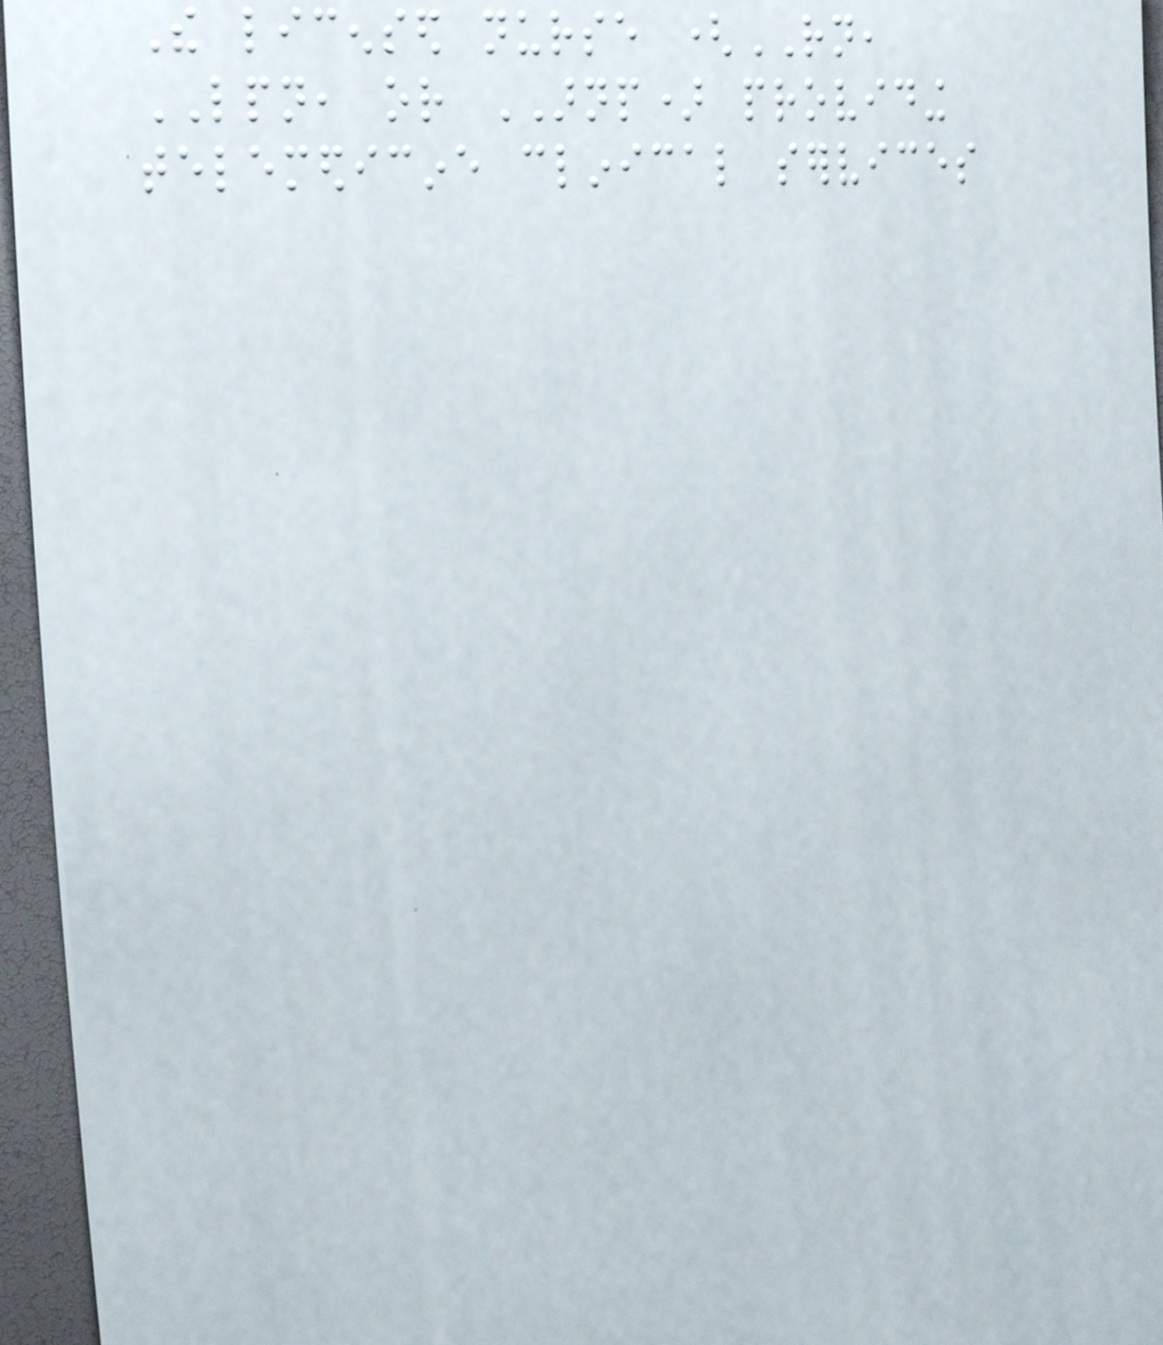The licensed nurse (RN,
LPN, or ARNP) providing
telemedicine clinical services
